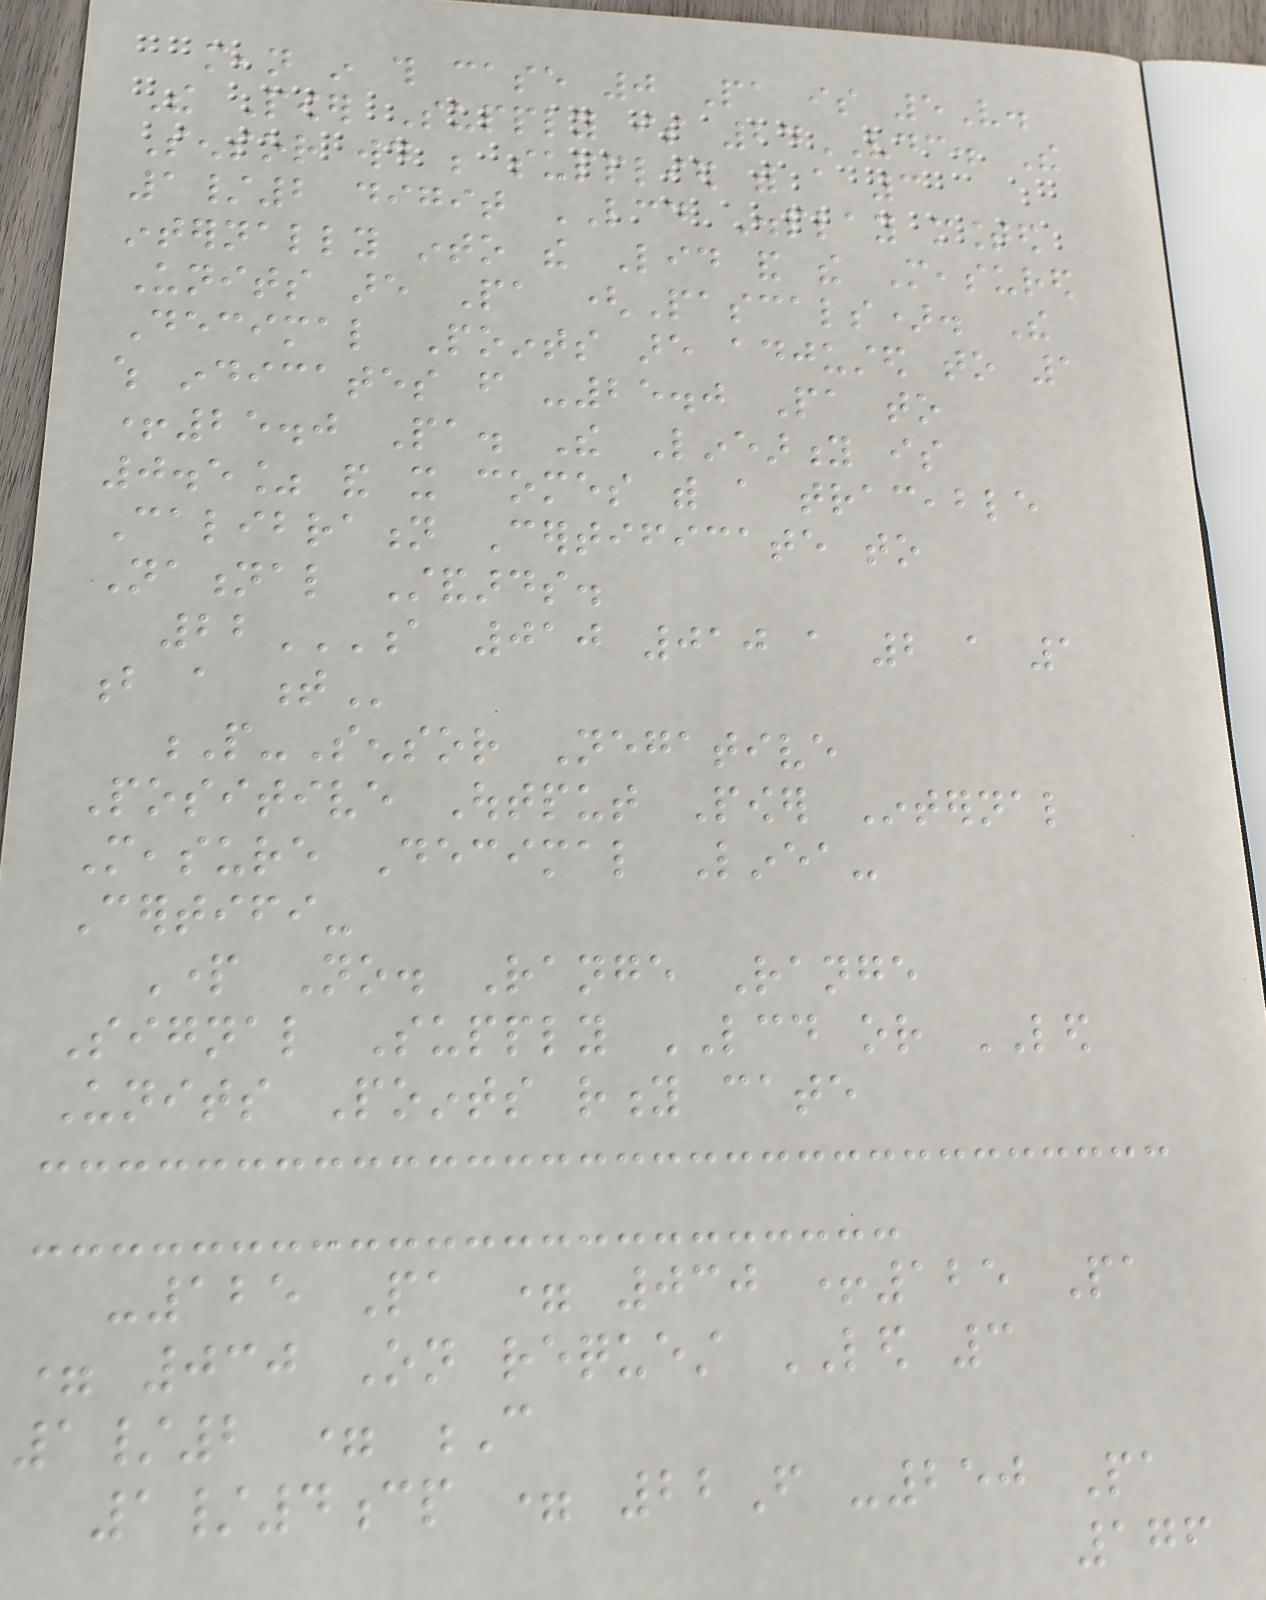mean in this case 0 Pa is 5V.
The Power Supply is 24VDC. The
Sensor would be supplied with a 3
1/2 digit LCD Display mounted
internally into the Lid and the Measured
Units are Pa (Pascals). The
Decimal Points are adjusted to 1
which indicates from -25.0 Pa to
+25.0 Pa. The Linearity is
0.5% and it comes with a traceable
Calibration Certificate to
National Standards.
22A 010 010 A 2 A 1
B A T
P-Sensor Negative
Positive Output Power Internal
Measure Decimal Linea-
Certifi-
Part No. Range Range
Signal Supply LCD or LED
Units Points rity cate
-125 Pa = 030 +125 Pa
= 030 On request LED 3
1/2 = C
1/4cp = 22F -250 Pa
176
